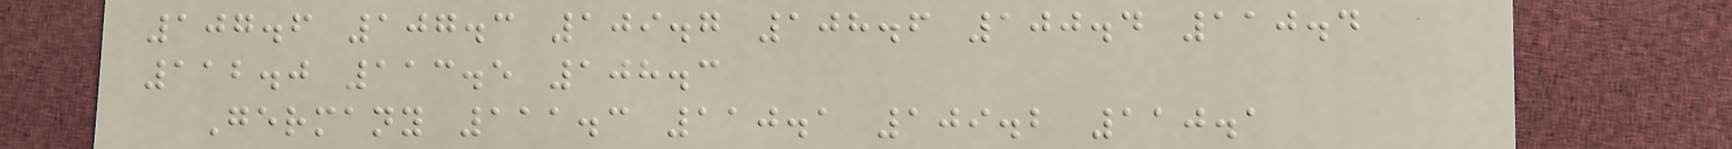107.6 107.3 109.7 108.6 100.4 110.4
112.0 113.5 108.3
Germany 111.3 110.1 109.2 110.1
